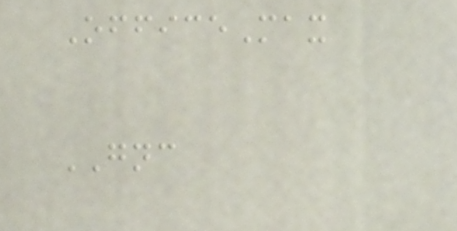OfficeMax
GNC
